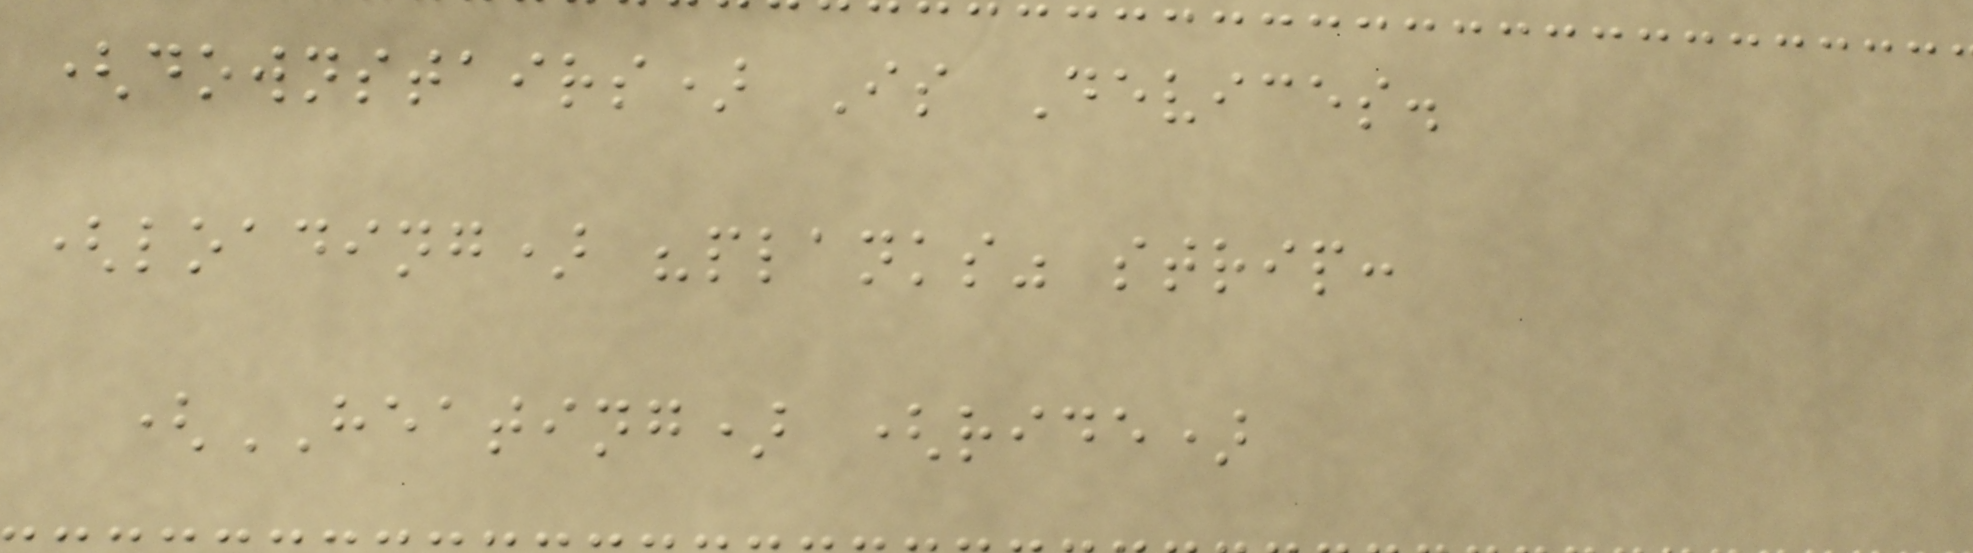(downstairs) Is Devices.
(loading) "planks" strip:
(HEATING) (ride)
